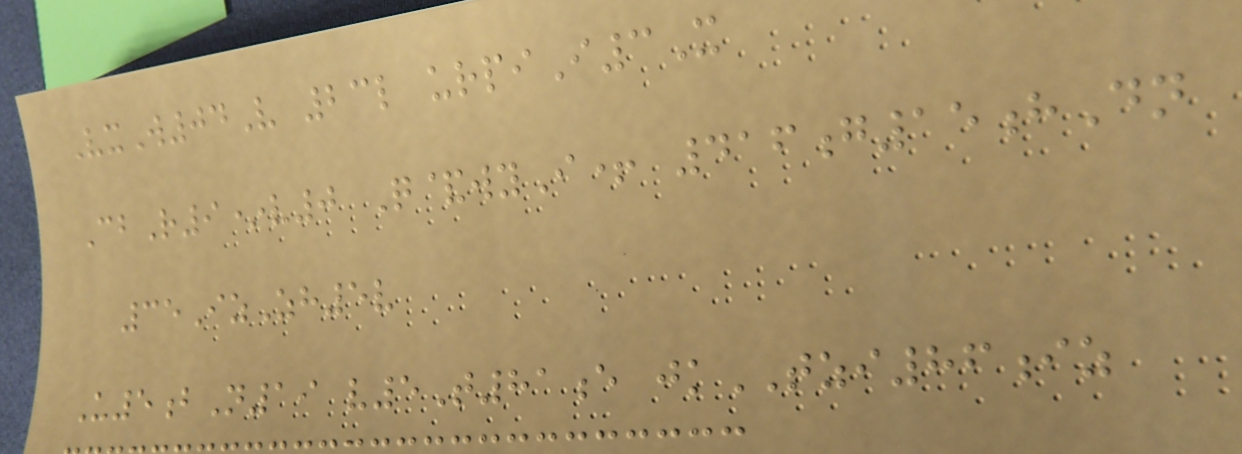VxW04V 23l urpiI3X
CbR9*v0 Q&wyI+ 416g15hDn
35IzZh5v
U5bN19 v5T81e jkTZI86iz
